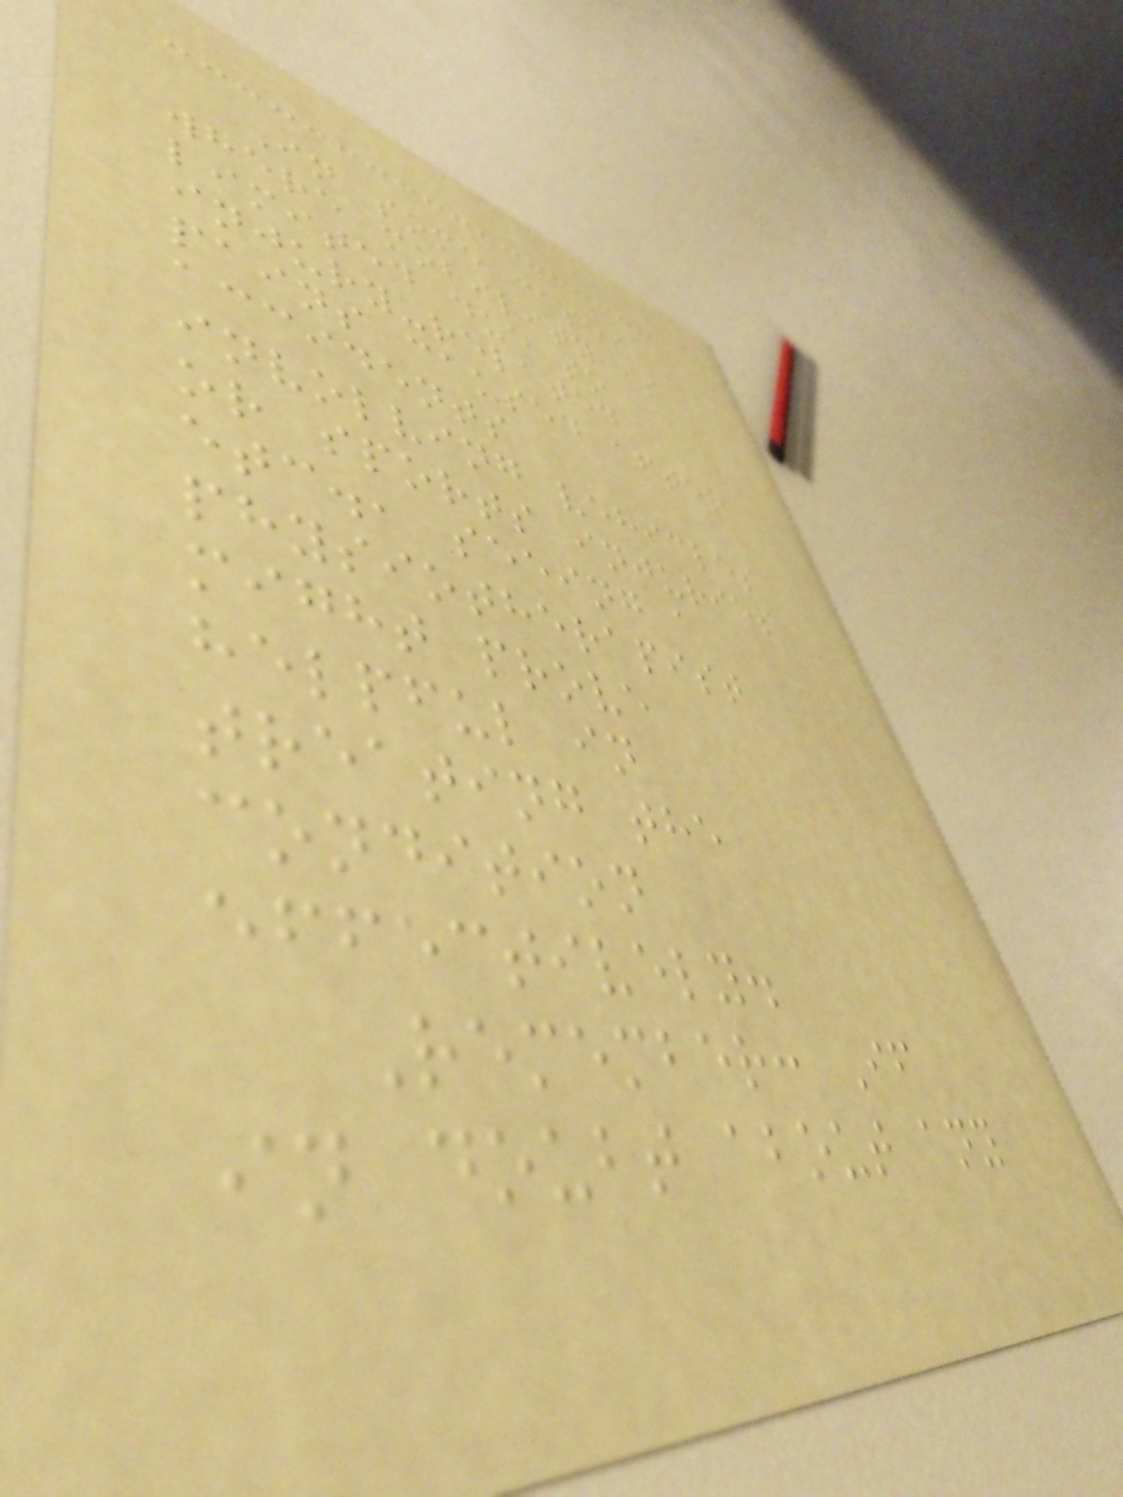In some cases
where mobility is
limited due to
injury-related
pains caused after
accidents
involving vehicles
or sports injuries
etc., seeing a
physiotherapist
might prove
helpful in
treating the
condition
effectively.
Remember: If
in doubt about any
